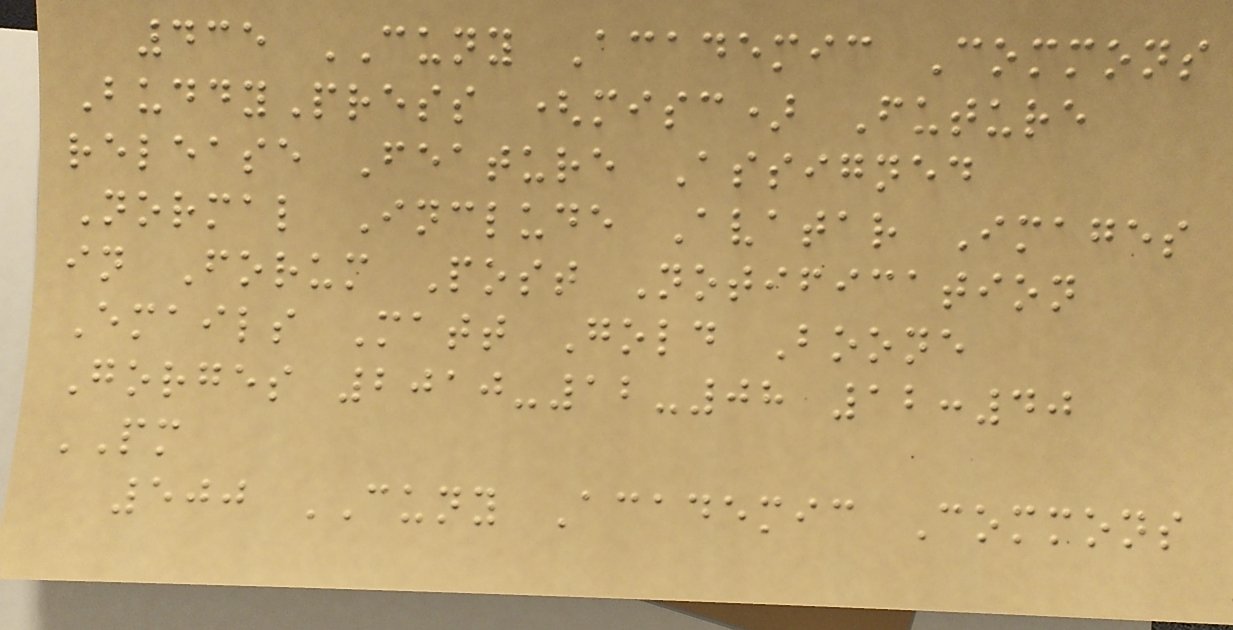435 CUNY Academic Commons
BuddyPress (misc) Future
release Feature Assigned
Normal Include Avatar Images
in Forum Post Notification
Emails Matt Gold Boone
Gorges 2010-12-08 12:40
PM
500 CUNY Academic Commons
